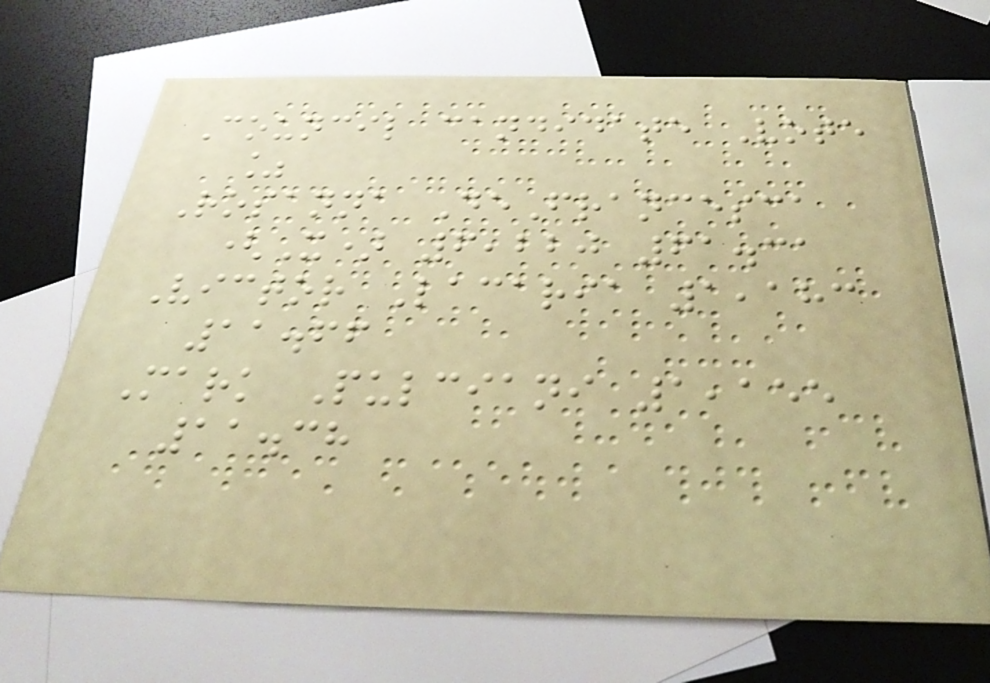Council candidate Vote
%
Rosanna DeFrancesca
(X) 6,220 61.31
Victor Lacaria 1,183
11.66
Mark Pulciani 1,155
11.38
